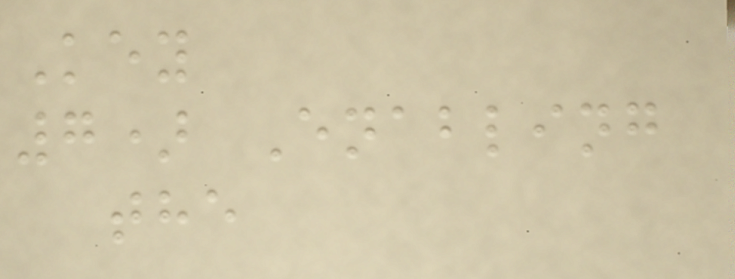Key
7) Enabling
the
